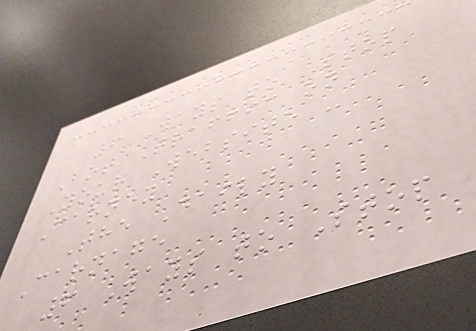6 Ways to Stop
Bot Traffic on
Your Website -
Carney
The Daily
Carnage
6 Ways to Stop
